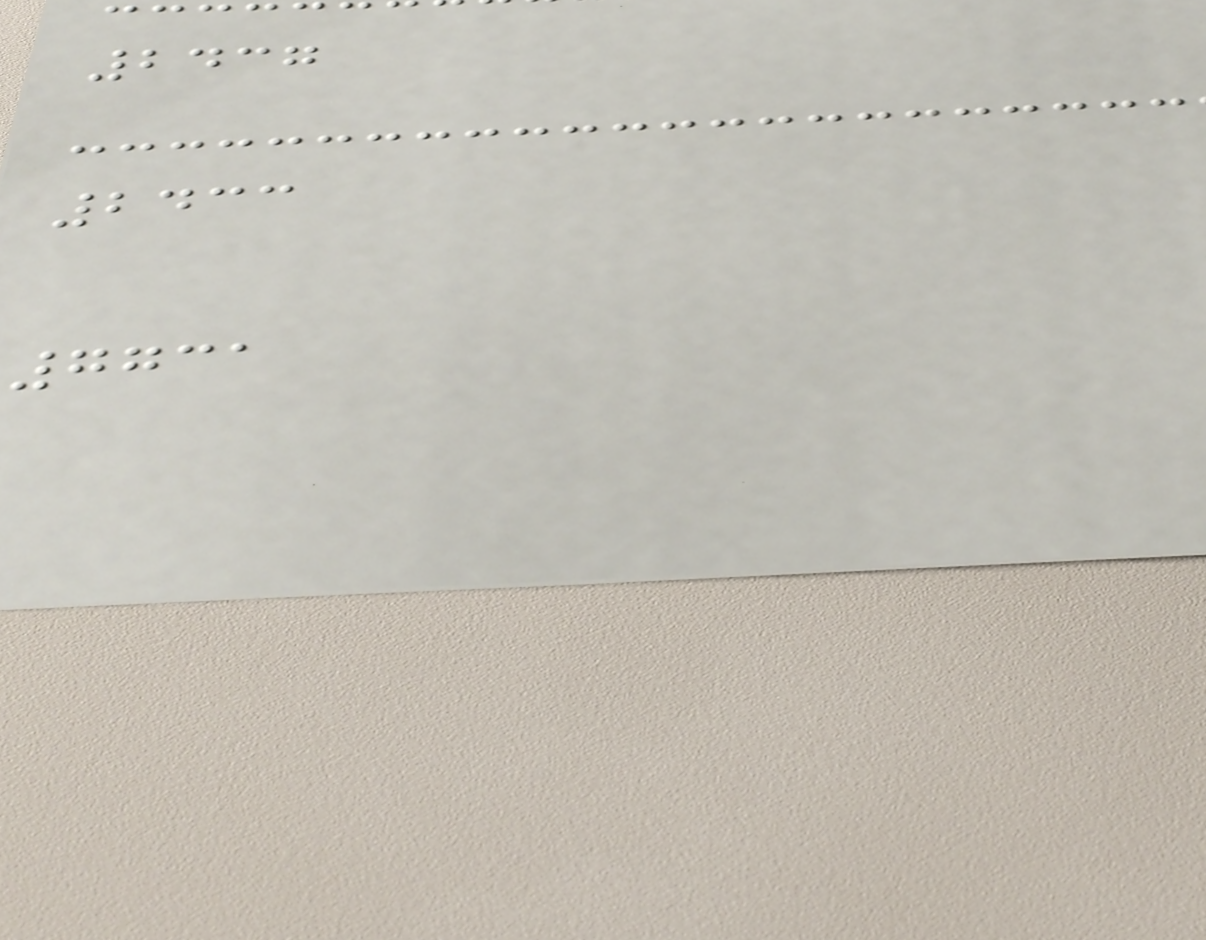2437
2433
7731
